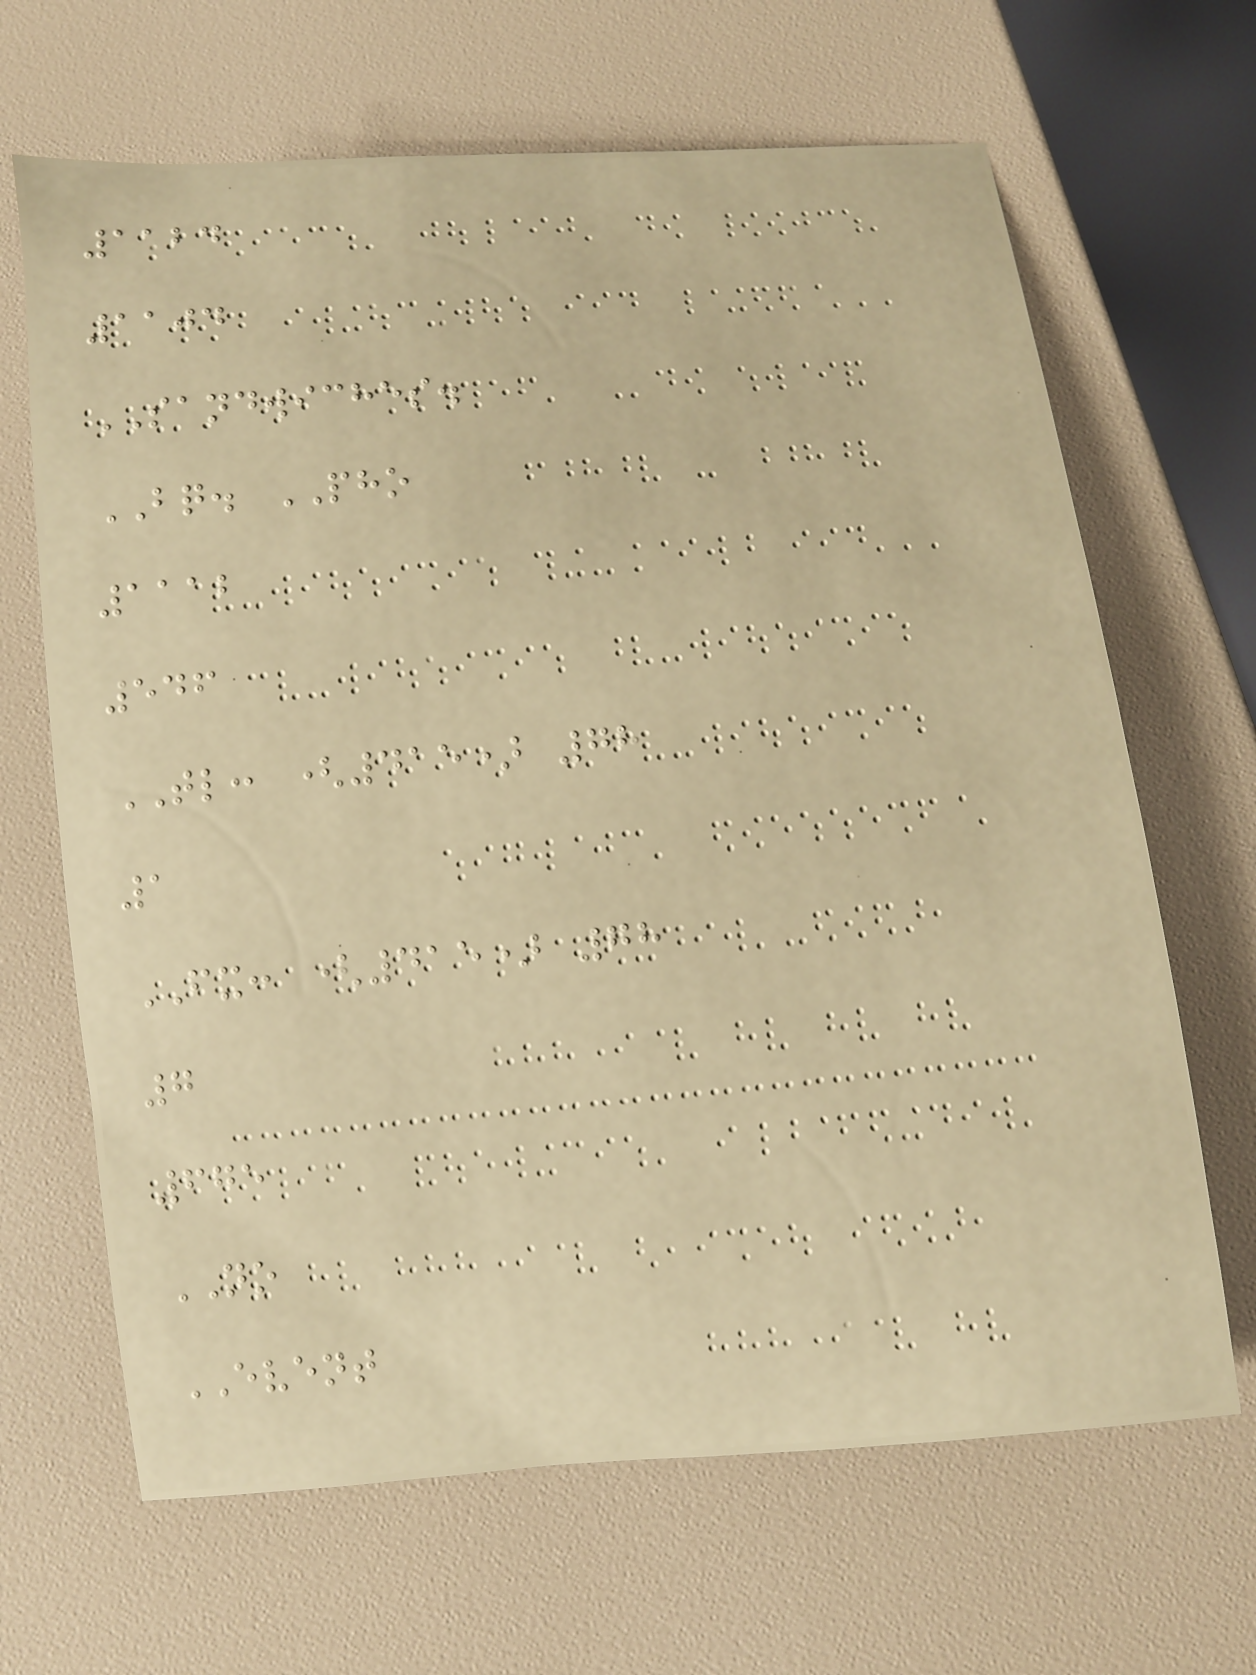1124
1104
SANDWICHES.
BQ. PHO
1112
546
TL: (415) 78
1
FX: (415) 78
7
675
NO
EVENT
